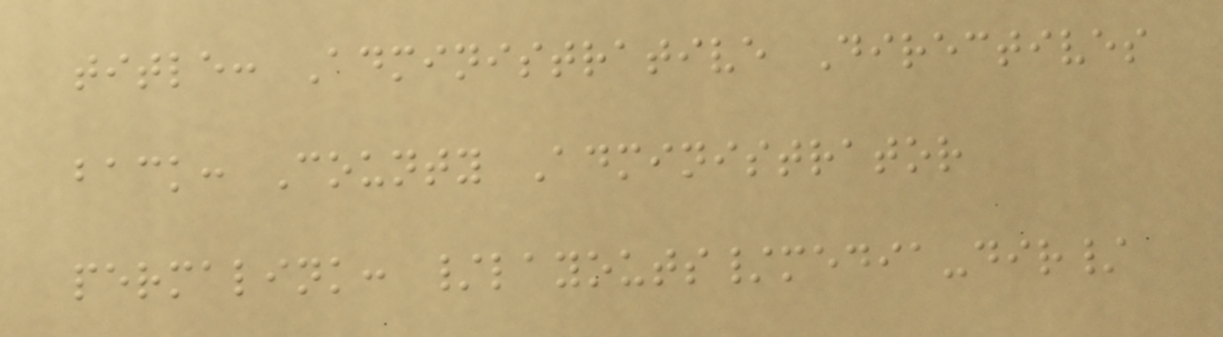title: Administrative Directives
back: County Administrator
permalink: /layouts/media-dir/
